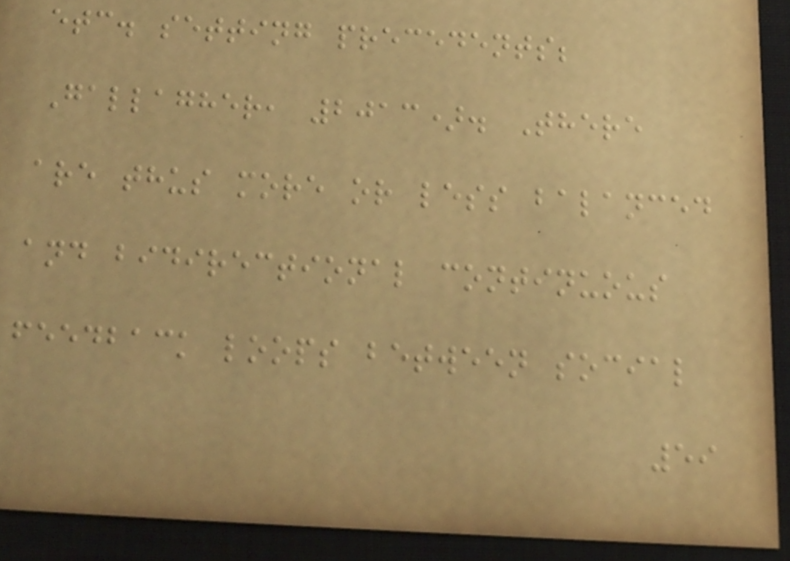etc. setting precedents;
Gallagher, 2013). There
are thus more or less balanced
and bidirectional continuous
feedback loops between social
59
